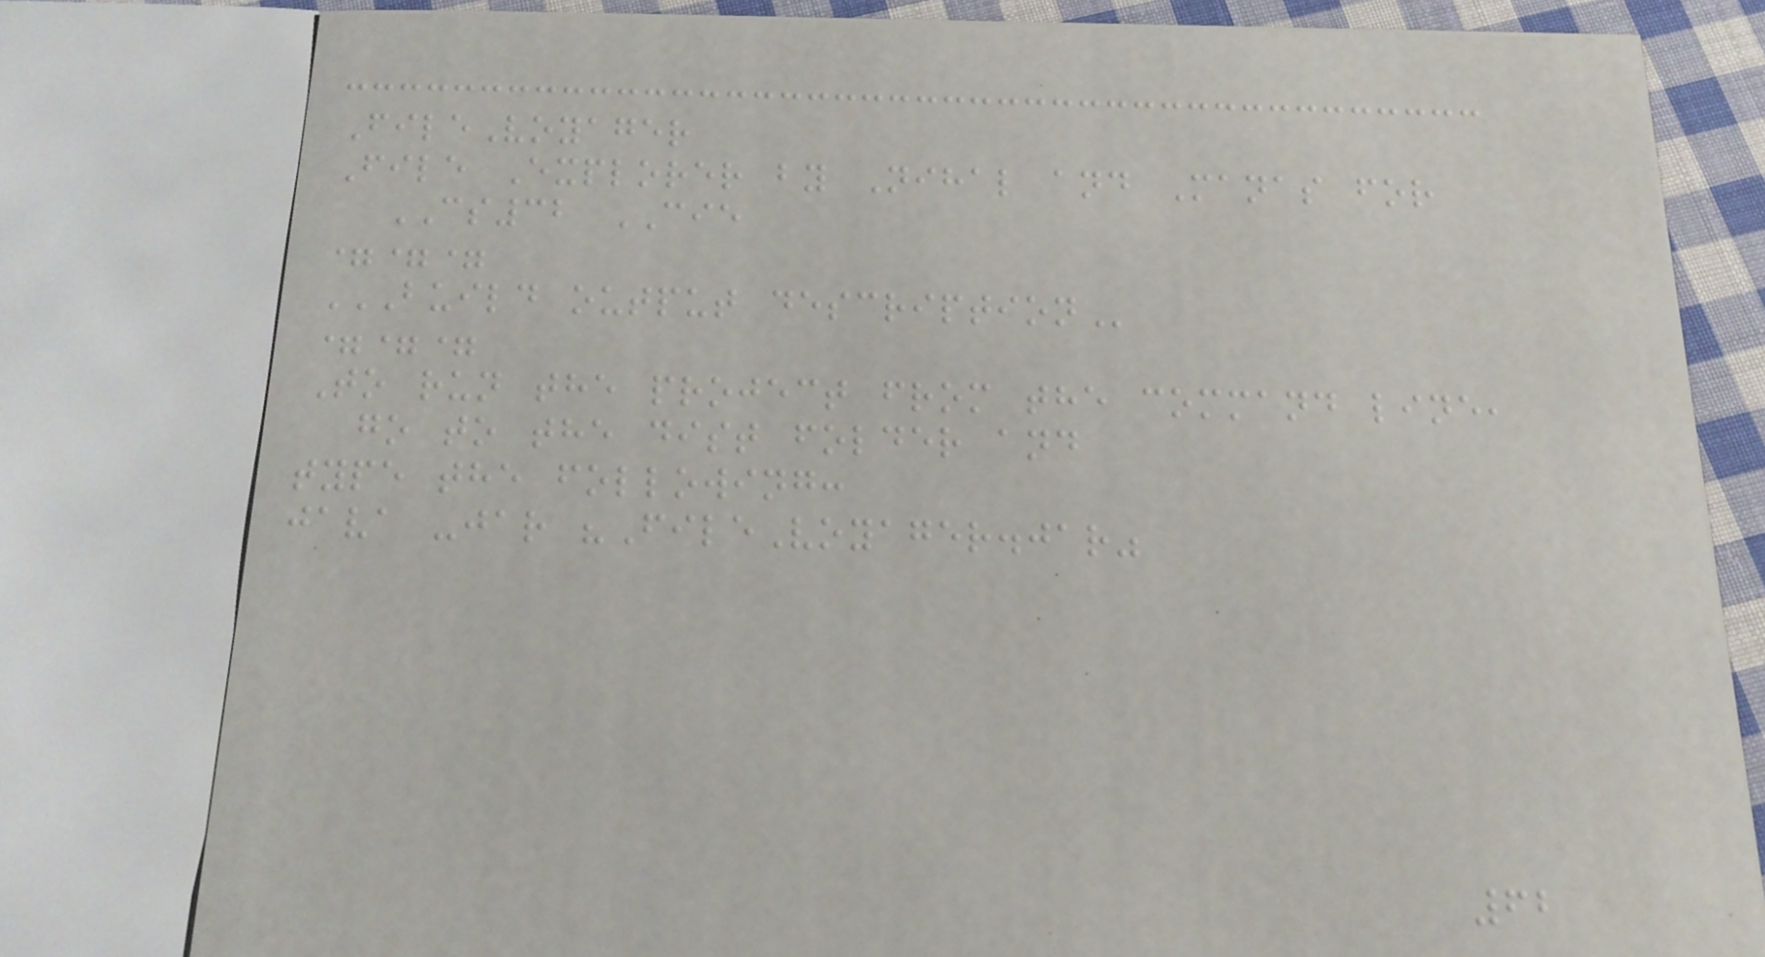FileVoyager
File Explorer by Nihal and Manas for
CS32 CIE
===
BUILD OUTPUT DESCRIPTION
===
To run the project from the command line,
go to the dist folder and
type the following:
java -jar "FileVoyager.jar"
62
